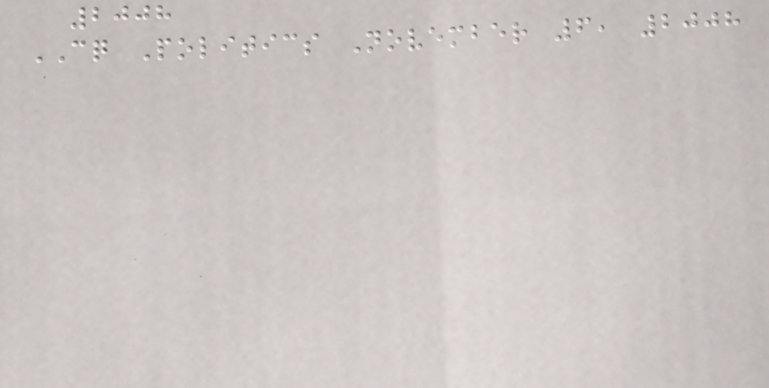2008
CQ Politics November 6, 2008
